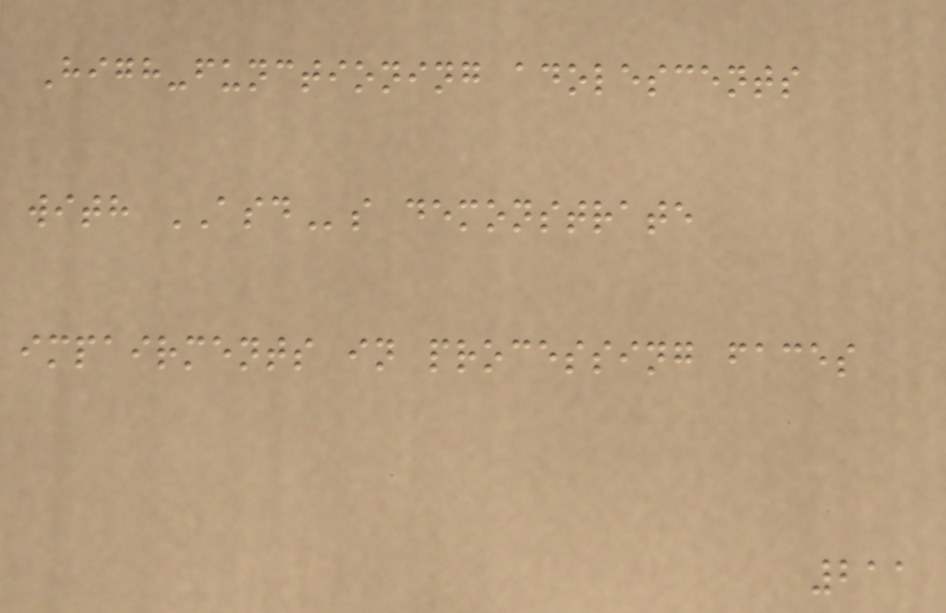High-functioning adolescents
with ASDs demonstrate
impairments in processing faces
211
